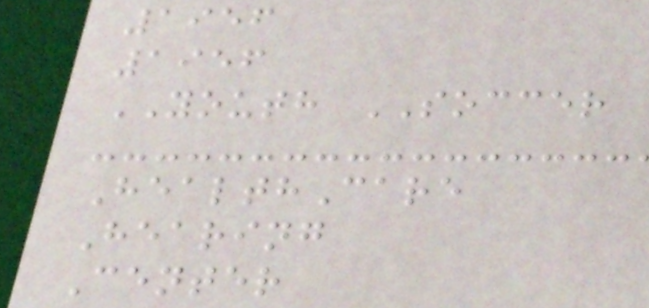1956
1956
YOUTH SOCCER
HealthCare
Hearing
Center
